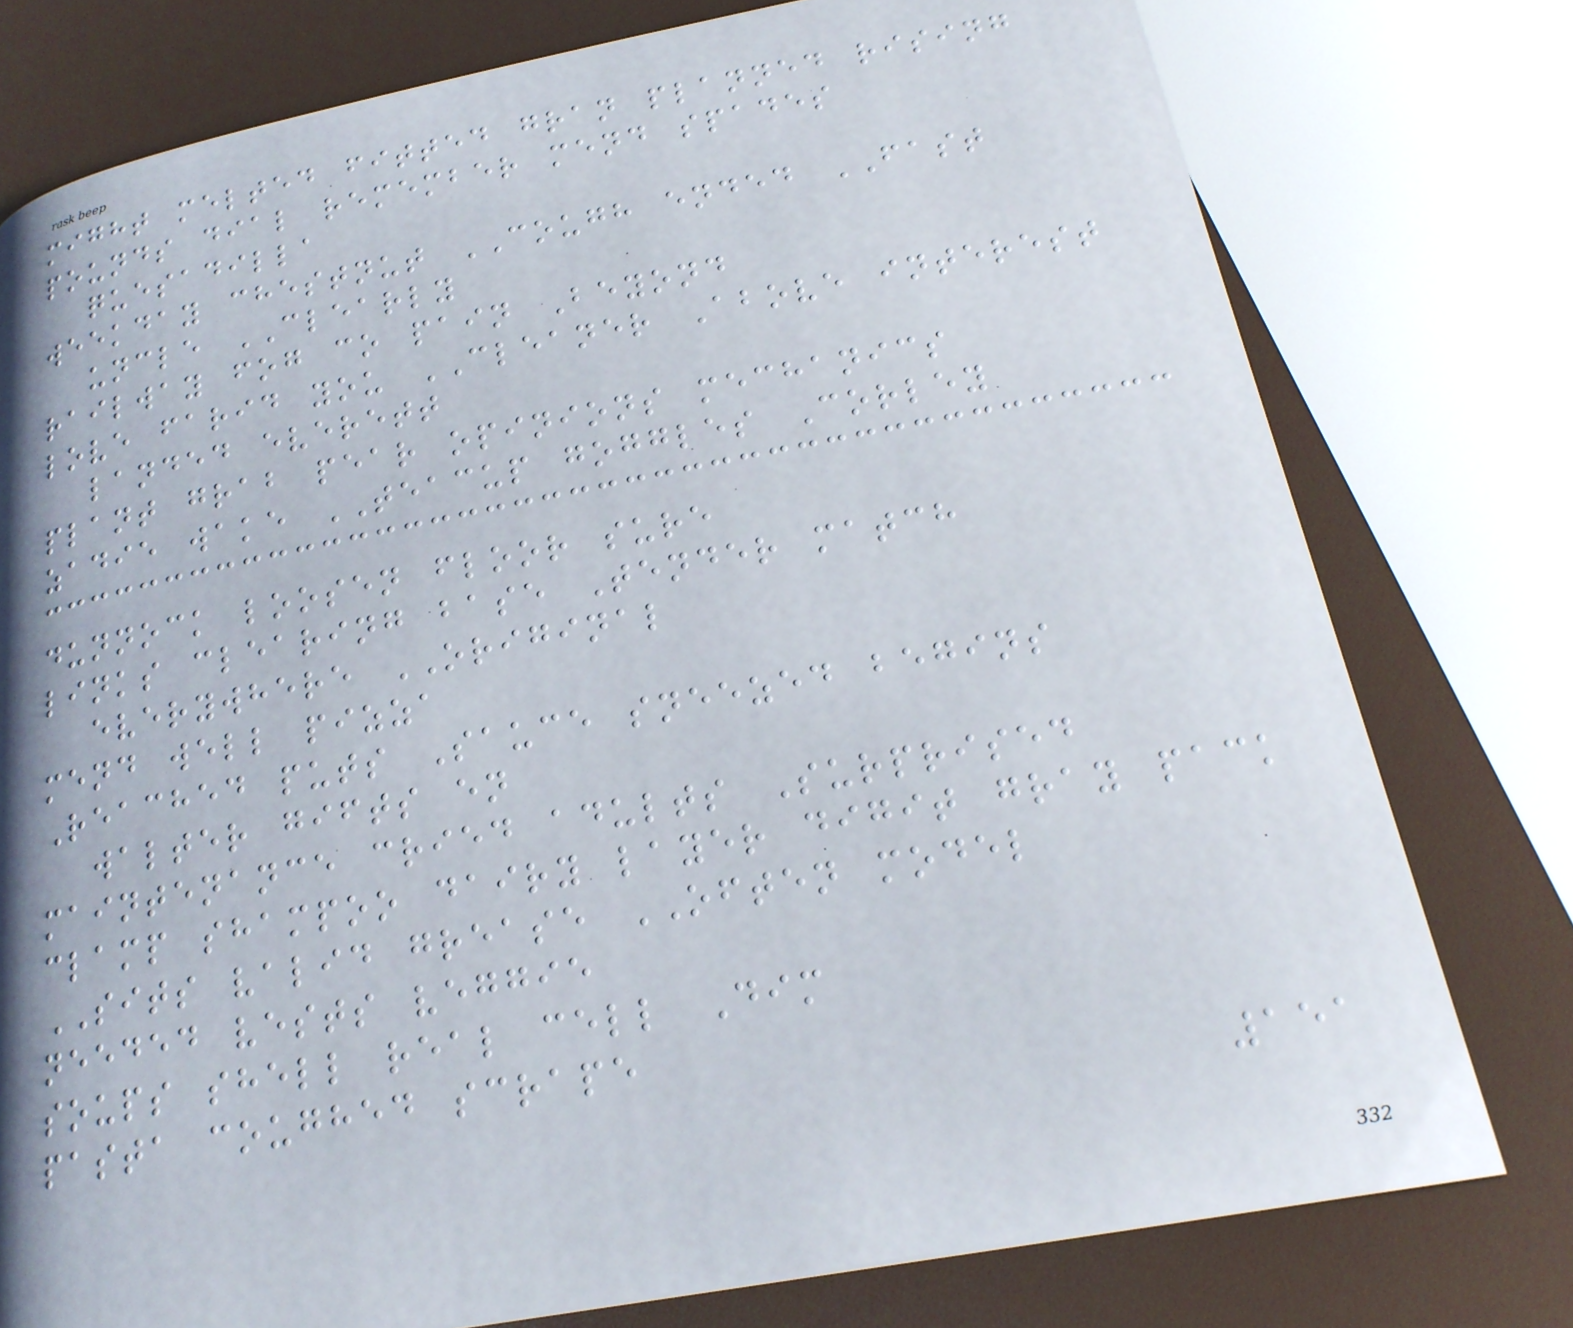might melted fitted gran planned rising
pounds dial remember mend spades
quesadilla
weekday chestnut COUGH ended FAST
uncle CLEARLY
railway fog co pain Beyond
love farid you CLEANER Above interest
landed everett
plant grab pear opinions mechanics
zadie wake TEACUP goggles Corley
dunnock loosen floor sure
links clearing base Tender match
everywhere ORIGINAL
mend well pizza
Reached puts Sauce sneezed begins
walter gifts en
maintenance cried adults Surprised
clamp shampoo dairy layer digit gray pack
SITS valid grease OFTEN model
needed vests veggie
soups shell real cell Dim
pasta coughed scrape
151
